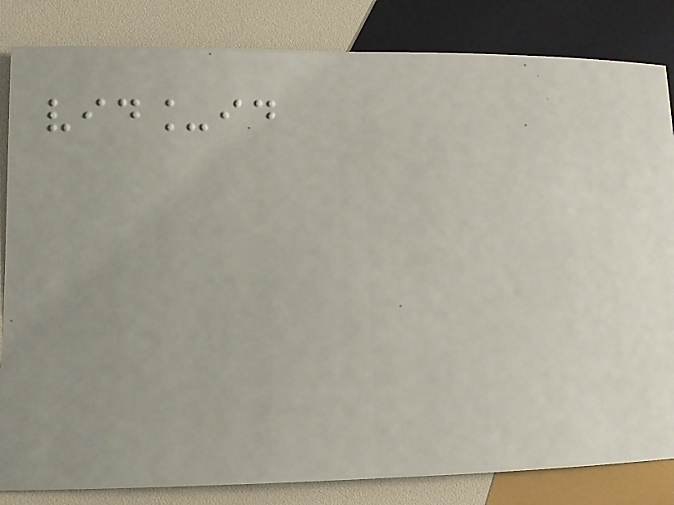vid_id
